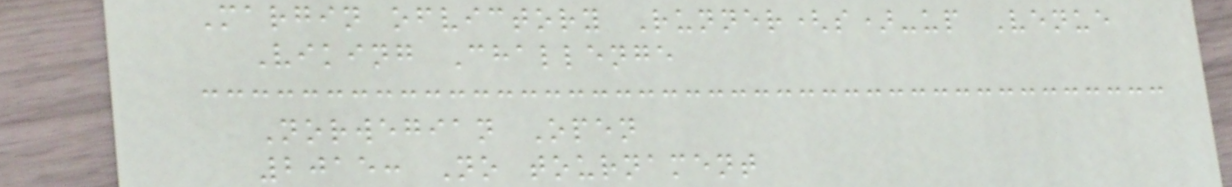Margin ofvictory Runner(s)-up Venue
Viking Challenge
Norwegian Open
2015: No tournament
